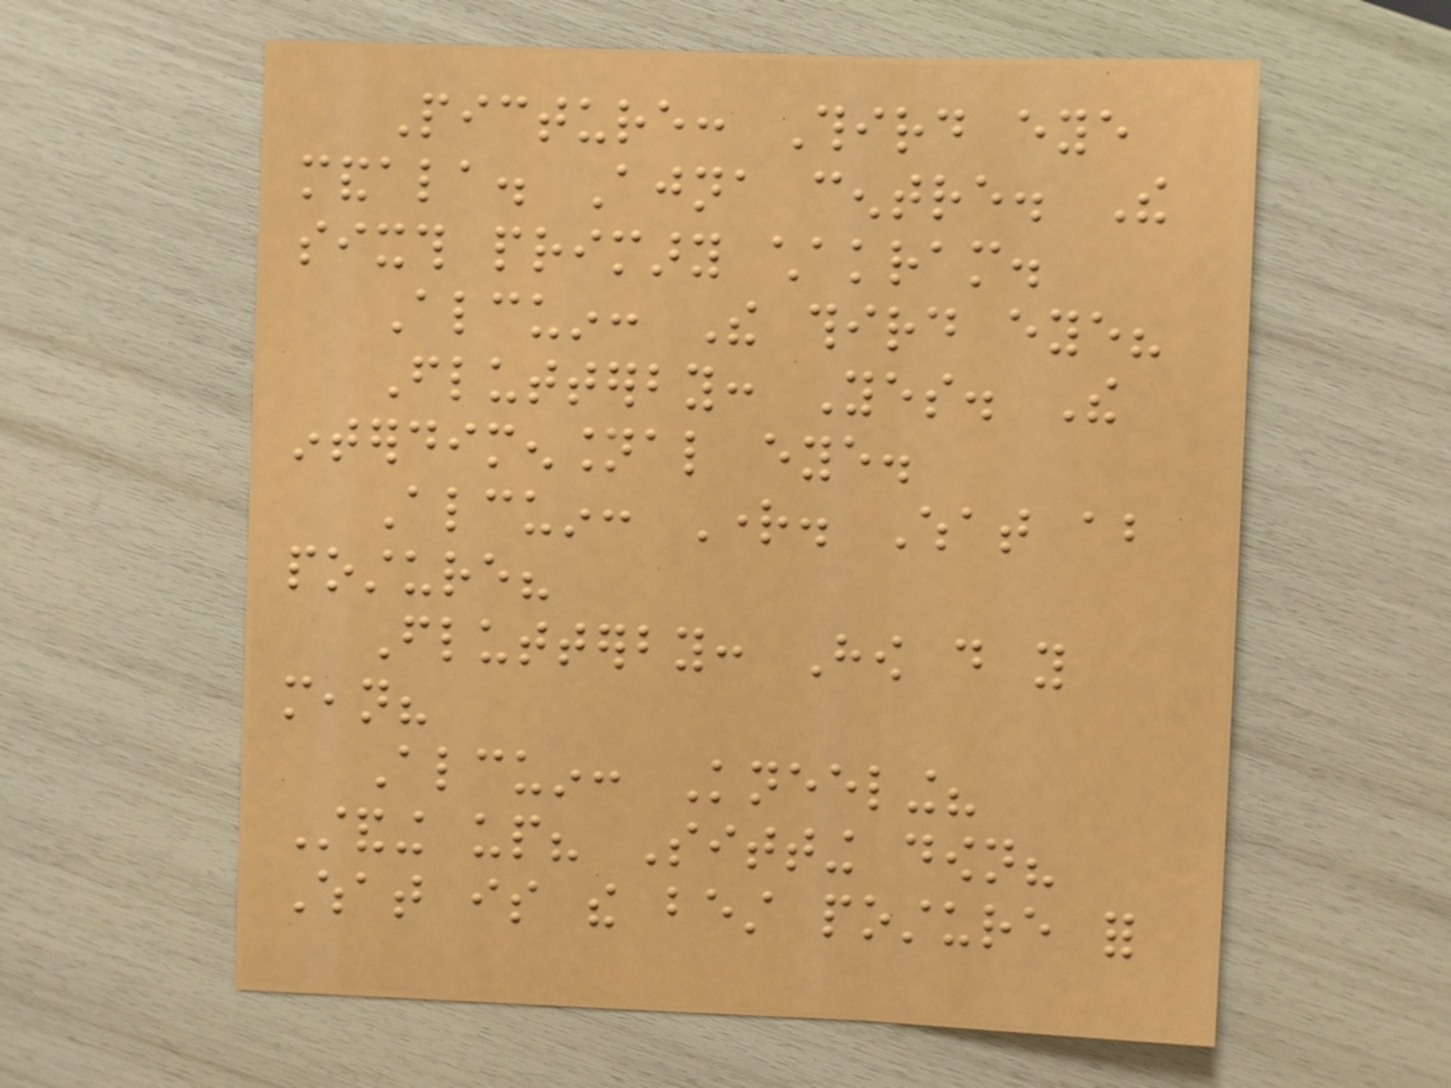Picture: Third eye
mandala. Ajna centre. The
sixth primary chakram.
Alcuin: The third eye?
Flutterby: Yes. The
interdimensional eye.
Alcuin: Right. What about
posture?
Flutterby: How do you
mean?
Alcuin: Kneeling?
Standing up? Sitting down?
What is the best posture for
